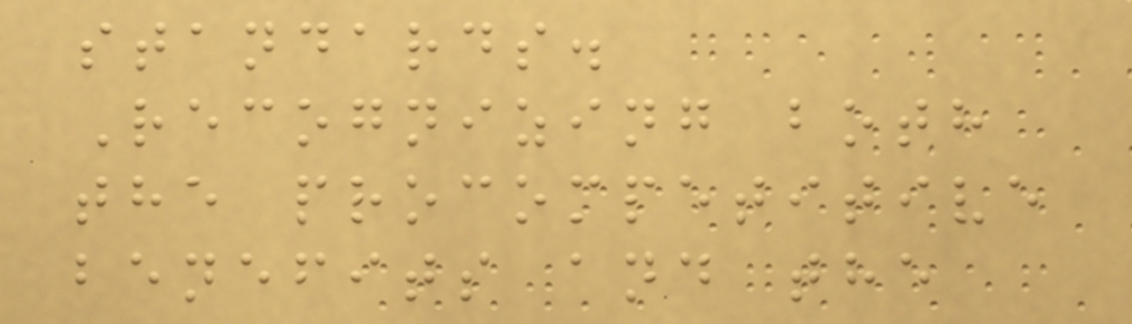standards.
Recognizing both
the procompetitive
benefits and the
